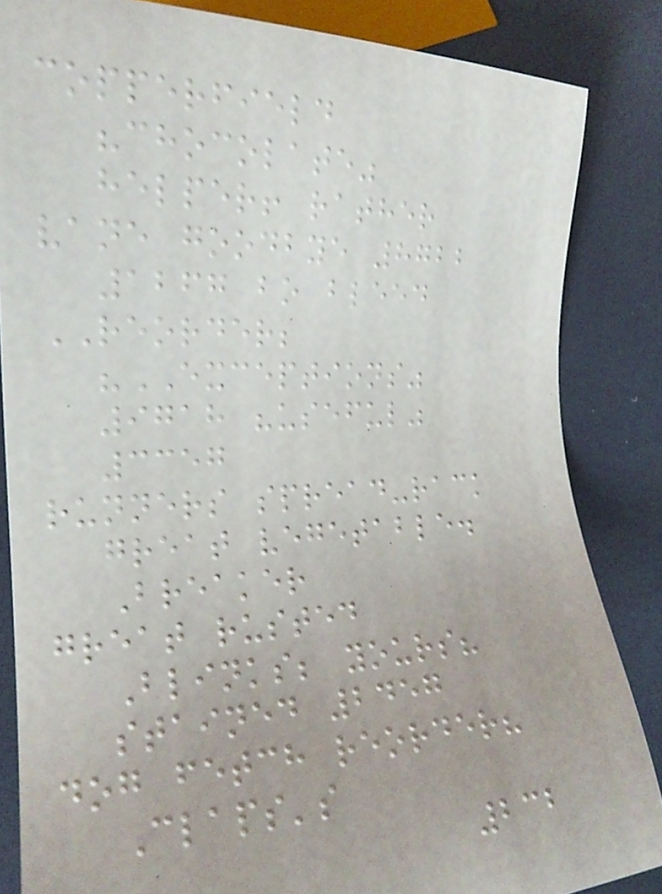copperfield
"chocolate"
helper! rather
vane goodbye 8722
1267 bo bleed
REORDER;
"EXCEPTIONS"
9718 "useful"
3357
runners spread-rack
great vegetable.
Breaker
great rusted
Blinks; yours?
stained 2457
dog fetch reorder?
Claps's
232
